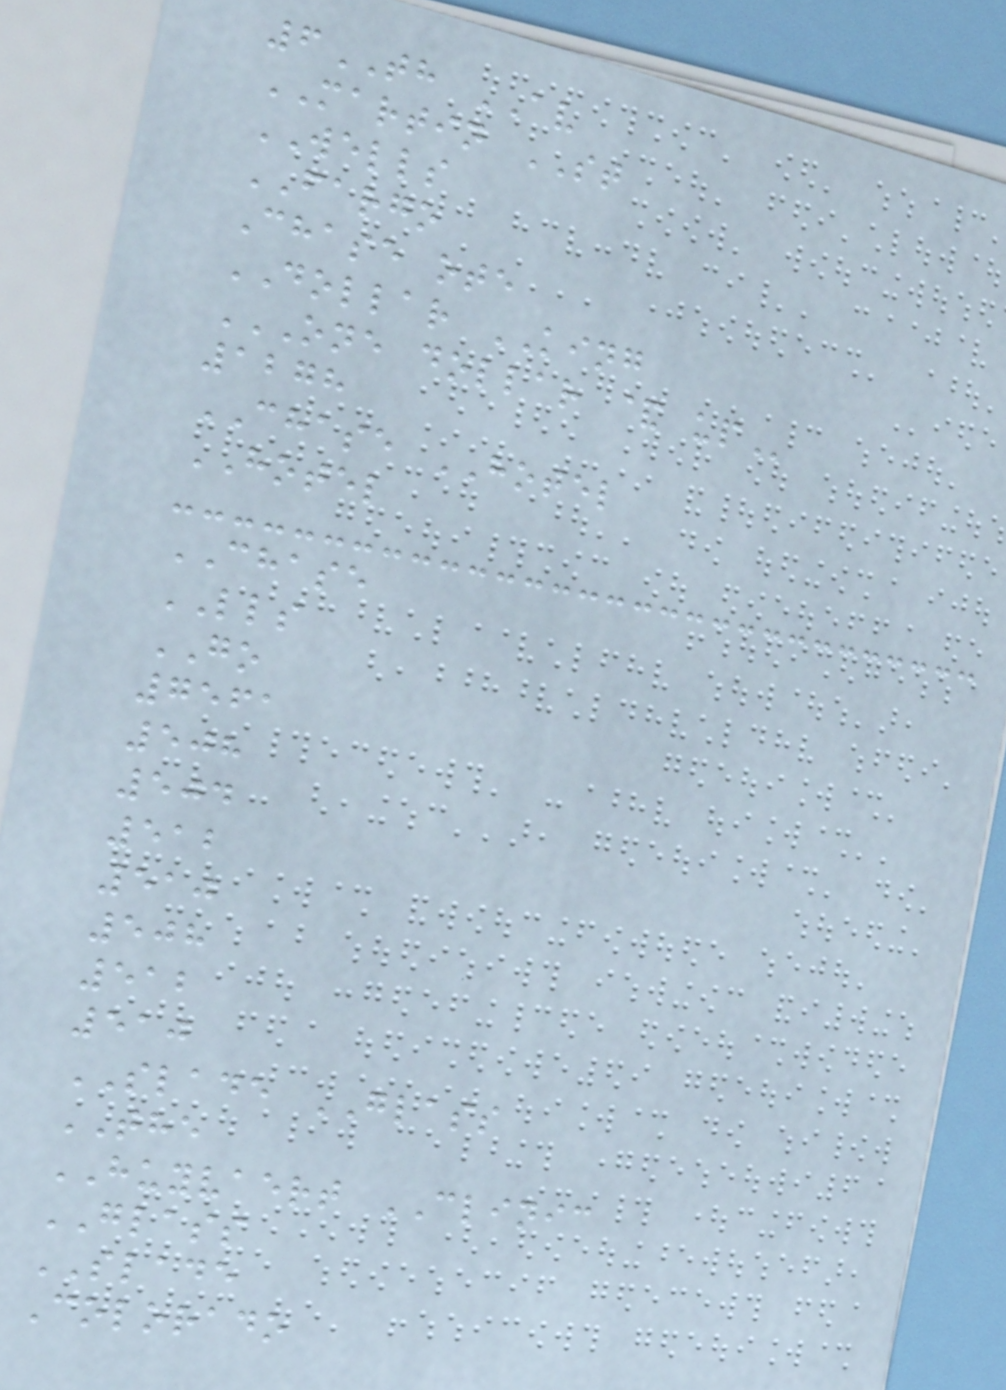6TH AV
MARTIN ST
WELLS
FARGO
Chase ote
DOLLAR KING
ONE DOLLAR & UP
1278
CHASE HOTEL
HOTEL
CHASE
LLS
GO
7561
508
504
512
510
508
512
510
SLADE GLASS
THE
HUYVAERT CLINIC
GLASS
SLADE
Colorado
